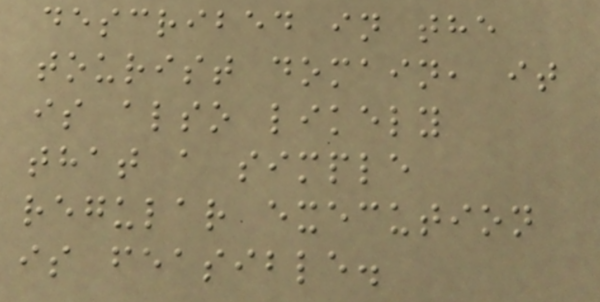described in the
tourist domain, it
is also likely
that a simple
regular execution
is feasible.
